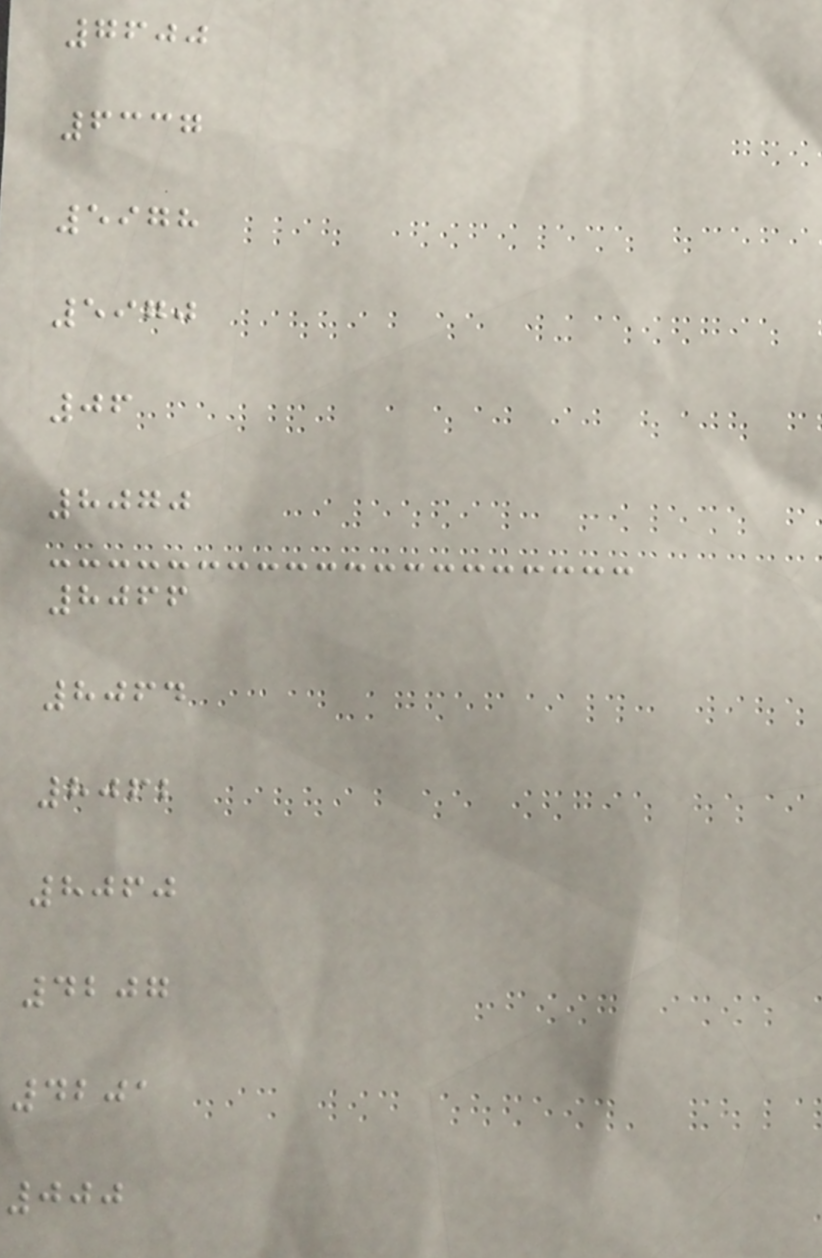7600
6337
5978
5970
06
8070
8066
8064
8062
8060
4207
4201
000
